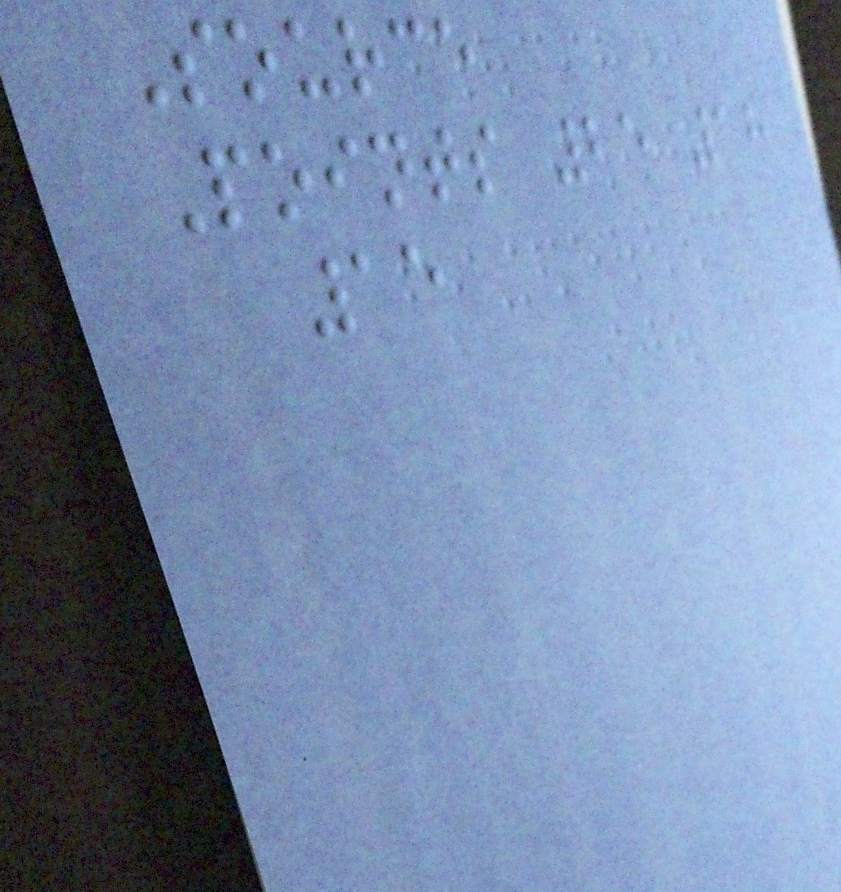Source
Points 25 18
15
